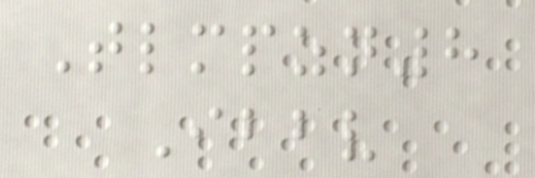Tlmpzn8
Ibbv
